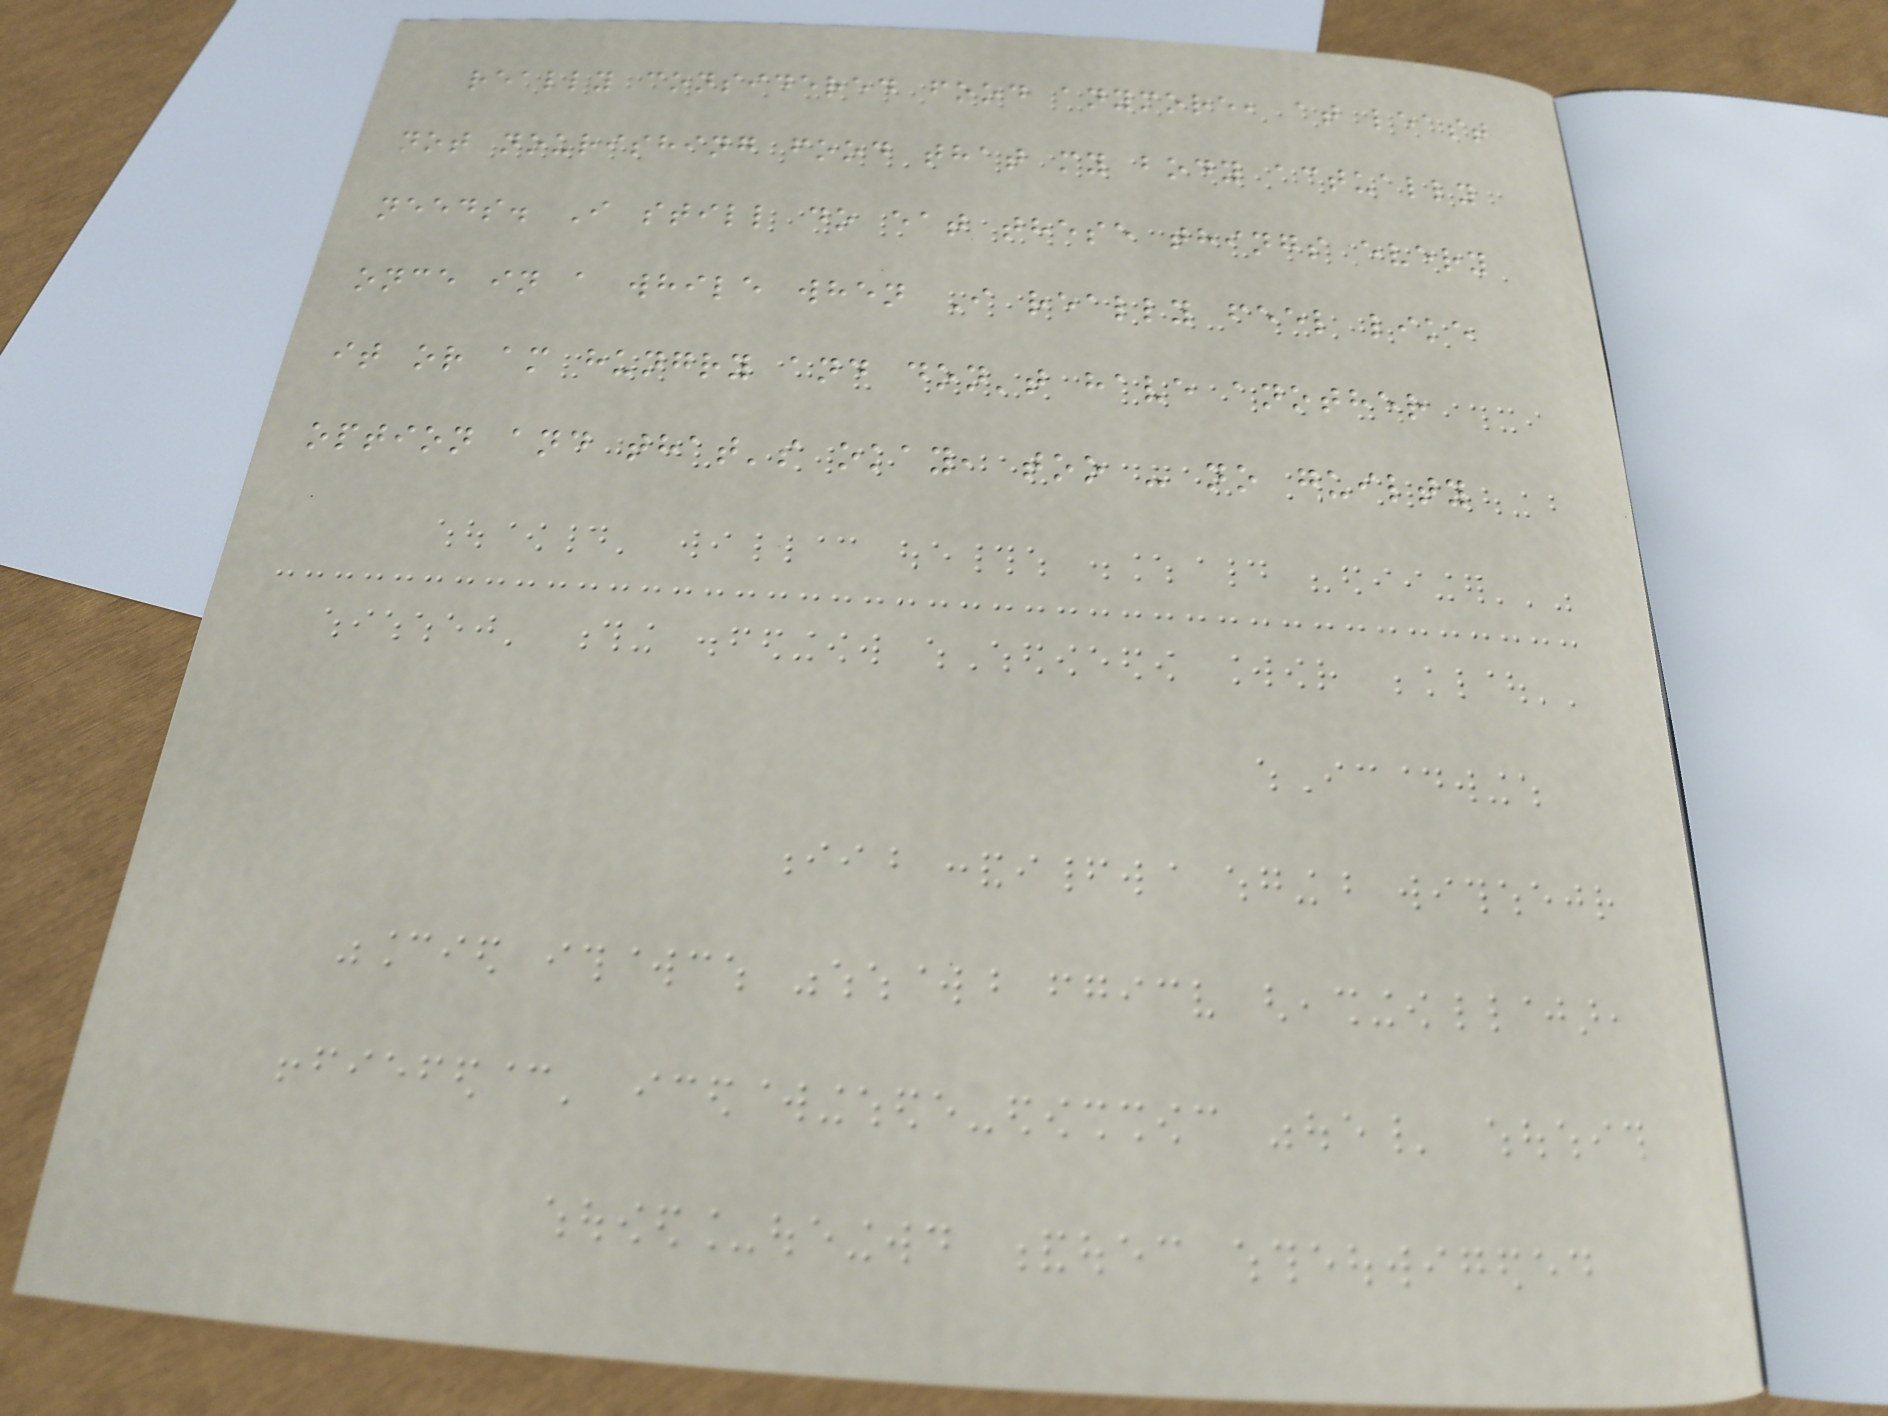really considered food anymore, at least
not nourishing food that my body actually
needs. I still do eat these things every
once in a while when I really feel like
it or am hungry and don't have another
option and that's okay, too - no guilty
